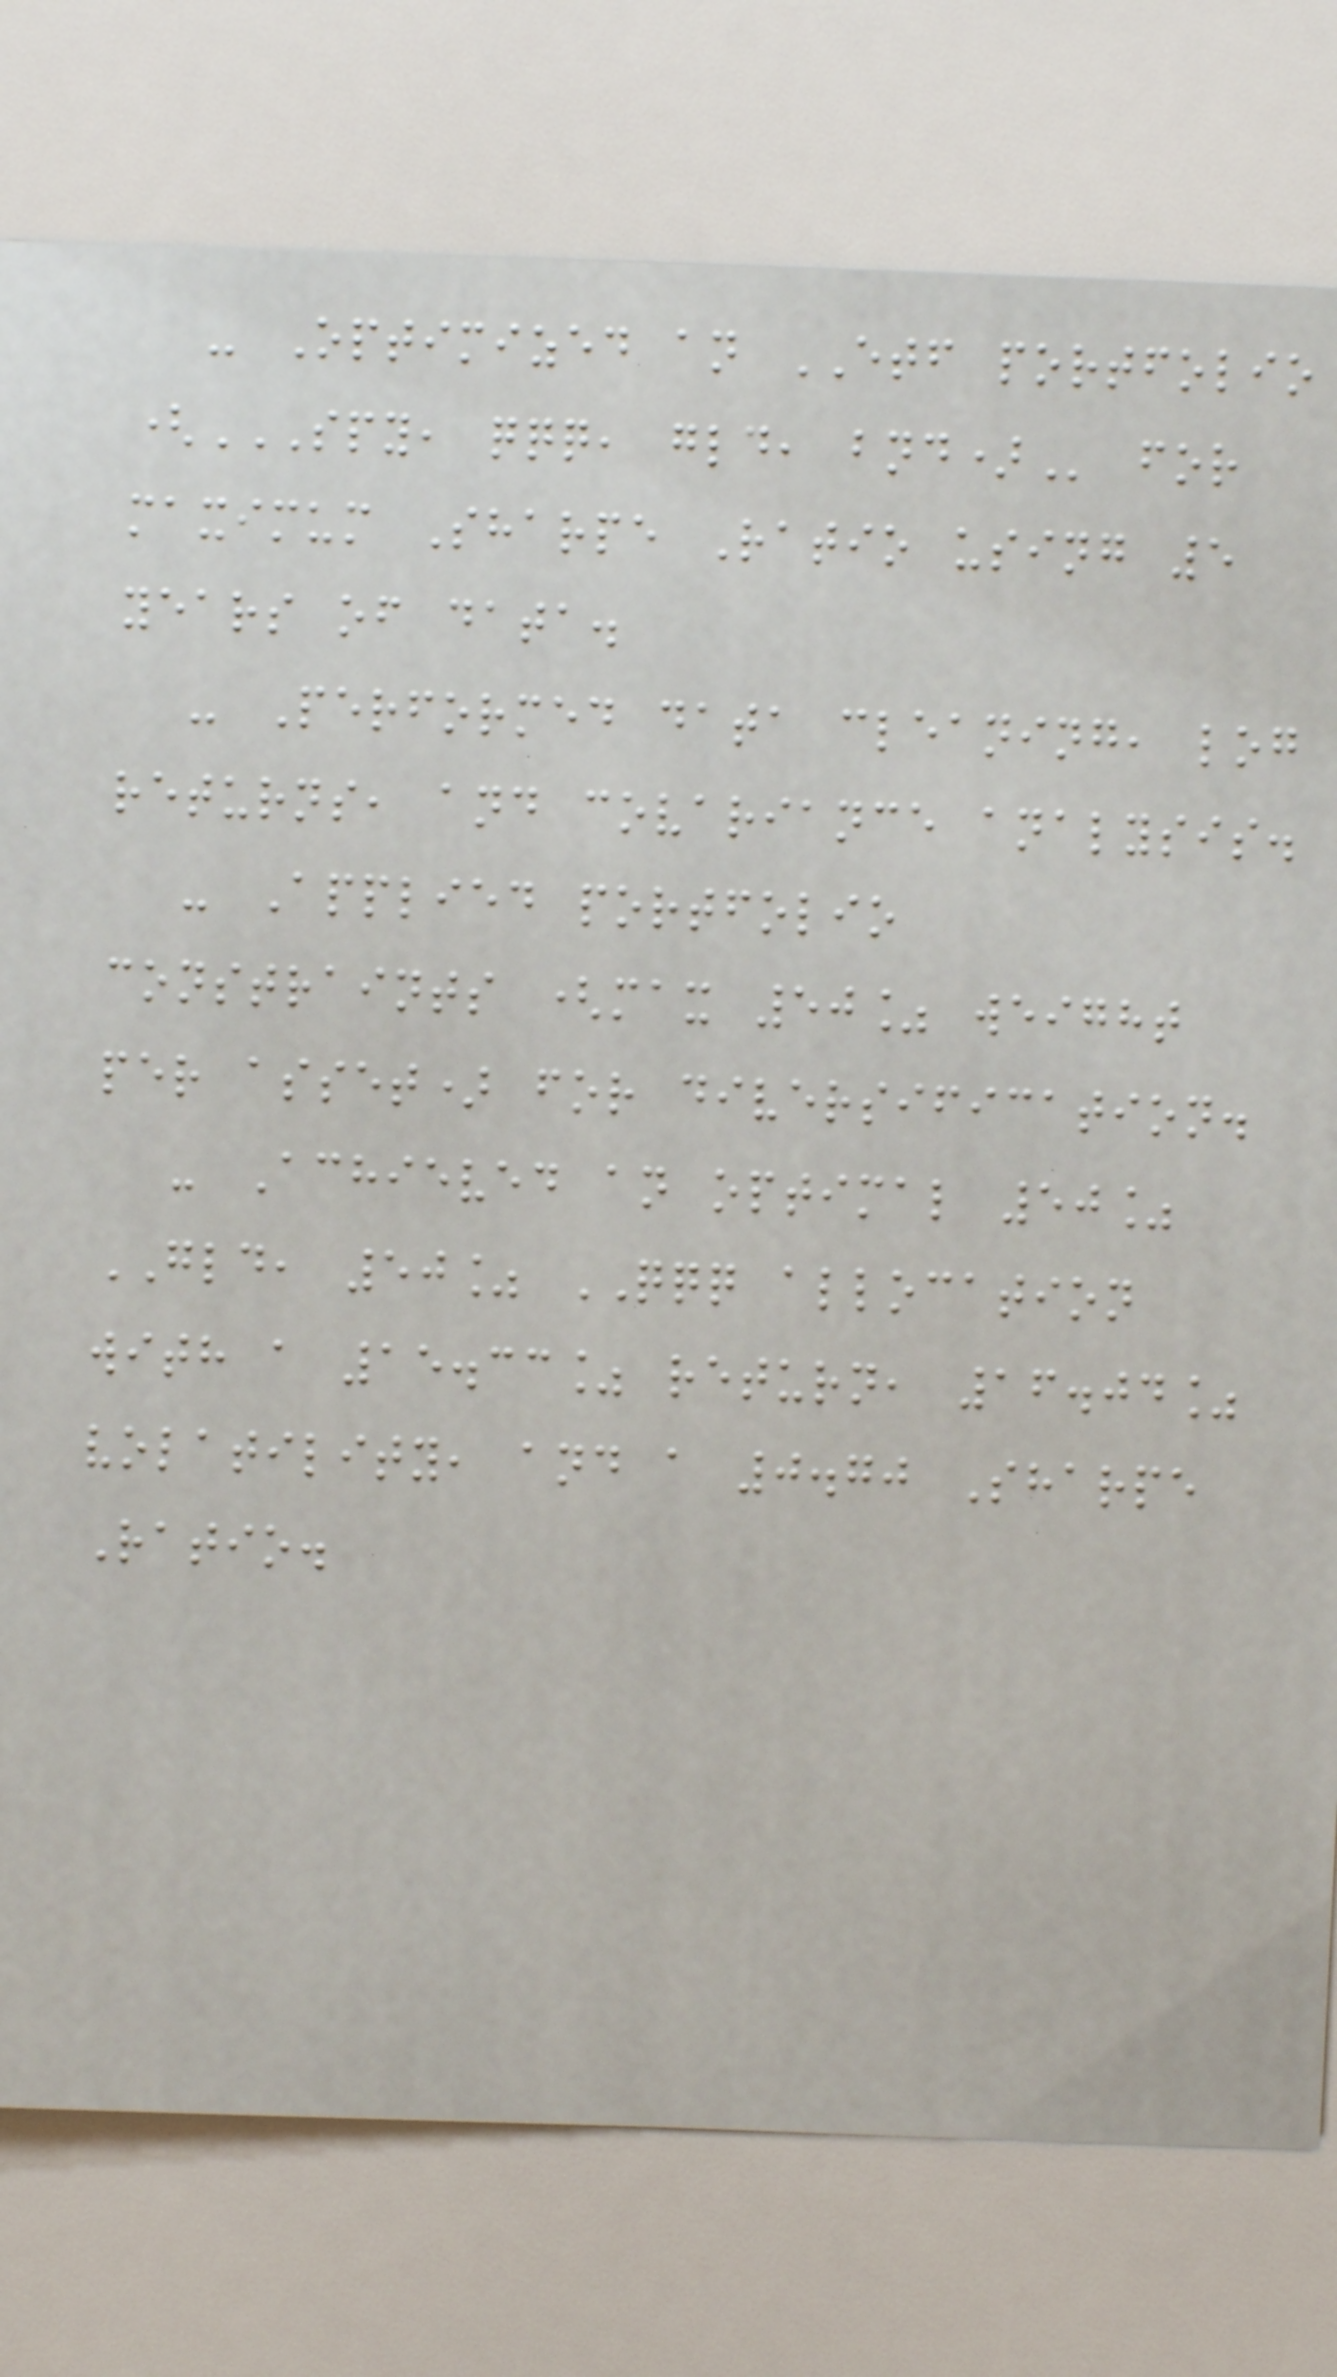- Optimized an ETF portfolio
(SPY, QQQ, GLD, BND) for
maximum Sharpe Ratio using 5
years of data.
- Performed data cleaning, log
returns, and covariance analysis.
- Applied portfolio
constraints (max 50% weight
per asset) for diversification.
- Achieved an optimal 50%
GLD, 50% QQQ allocation
with a 15.33% return, 16.04%
volatility, and a 0.70 Sharpe
Ratio.
